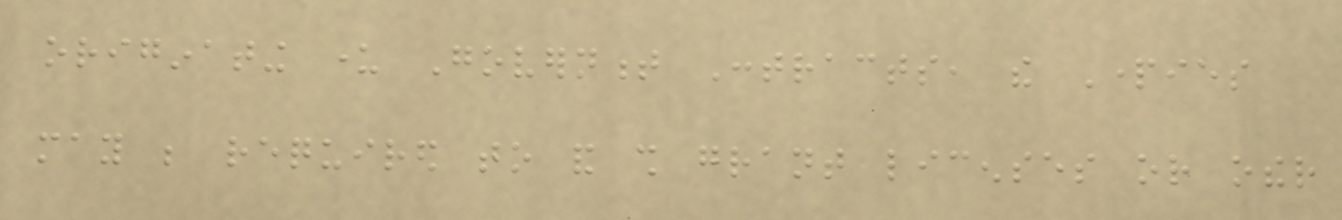originating under Government Contracts, the Parties
may be required to and shall grant licenses or other
